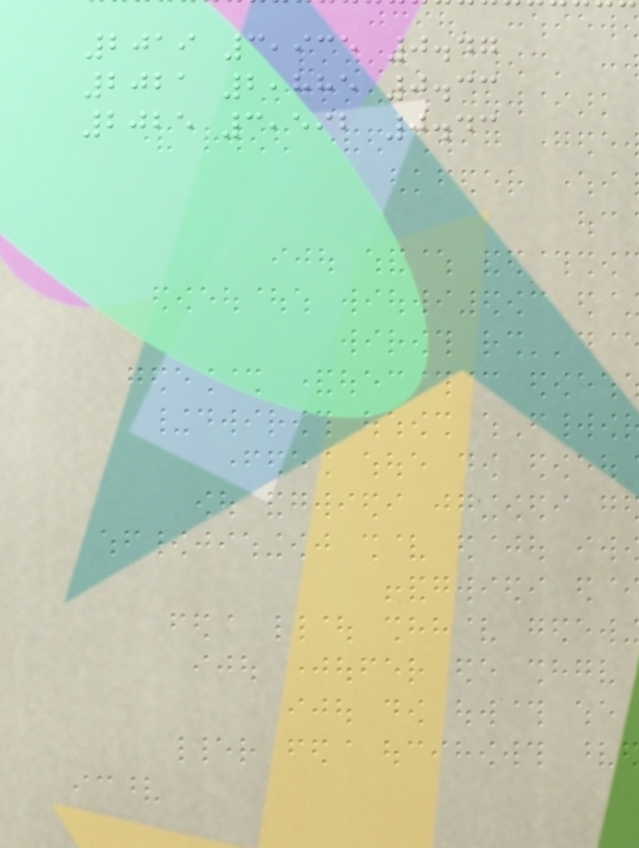2019 3,935 0.47
2021 2,885 0.33
2025 3,592 0.43
